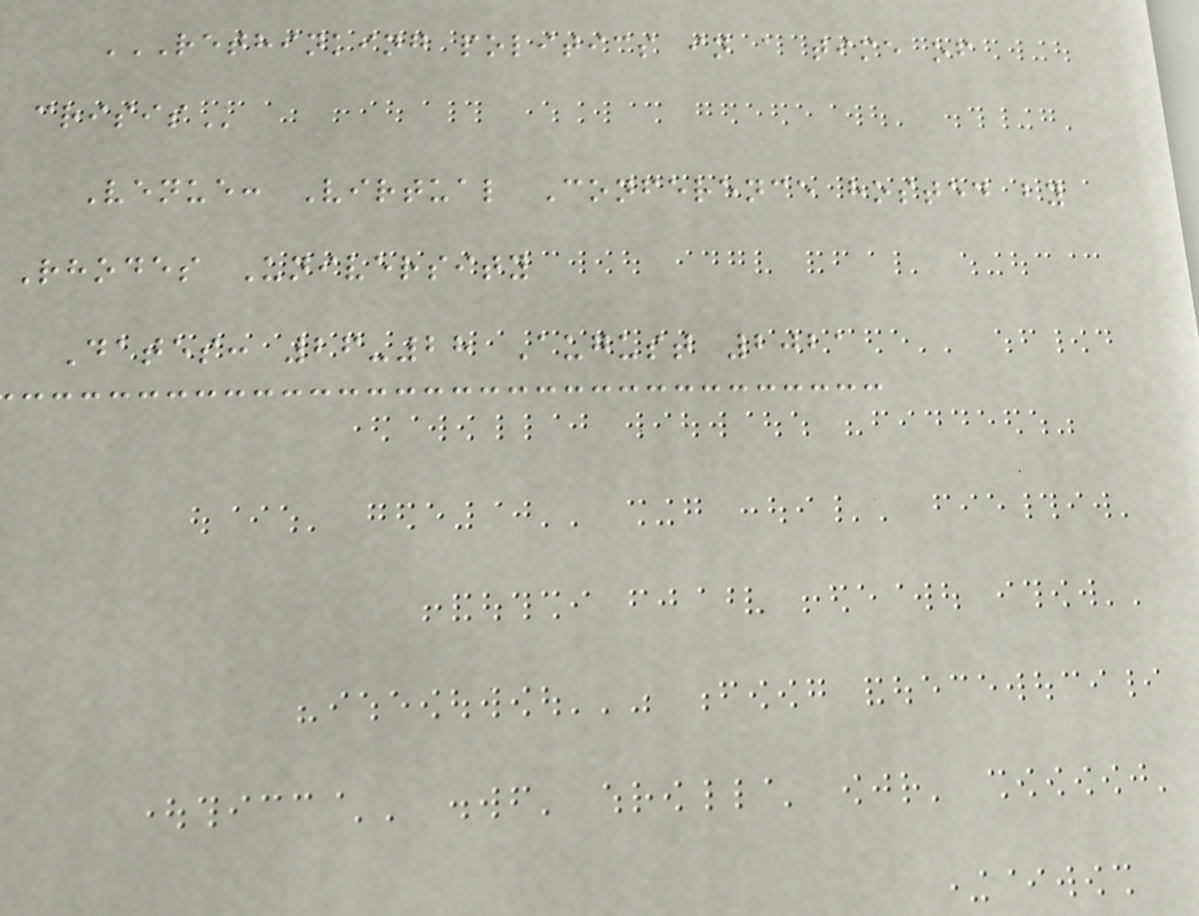RETHINKING POLITICS IN A TIME OF
CRISIS
Venue: Virtual Conference hosted by
Rhodes University
Dates: 26-28 August 2021
